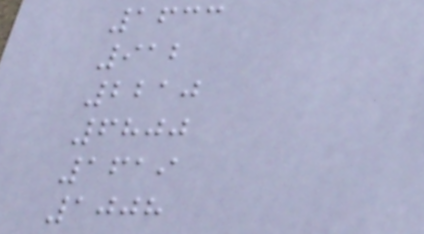1633
912
2210
6800
1619
1008
